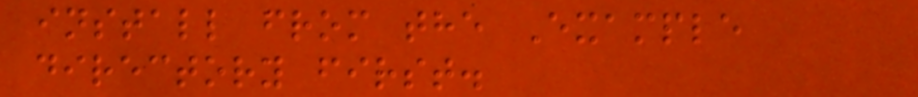install from the Example
directory first.
